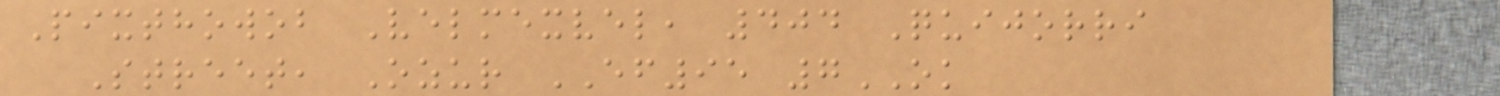Pixthowob Velmexvel, 404 Quijorri
Street, Ozur EF95 7OK
